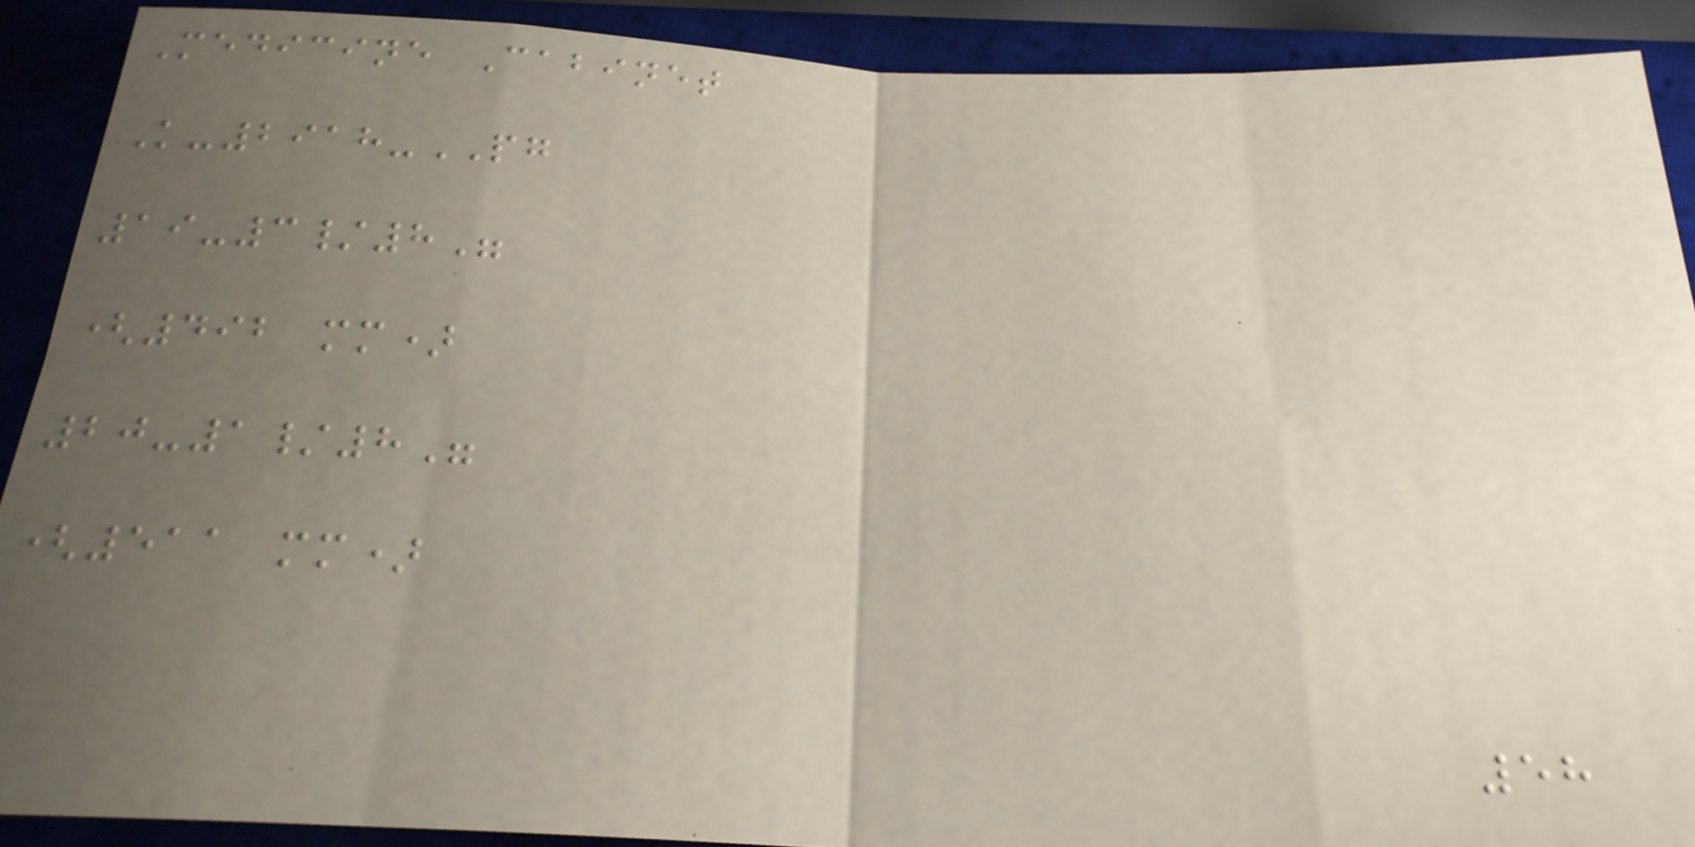Medicine Cabinet
K-2918-PG
19-3/8"
(492 mm)
20-1/8"
(511 mm)
58
